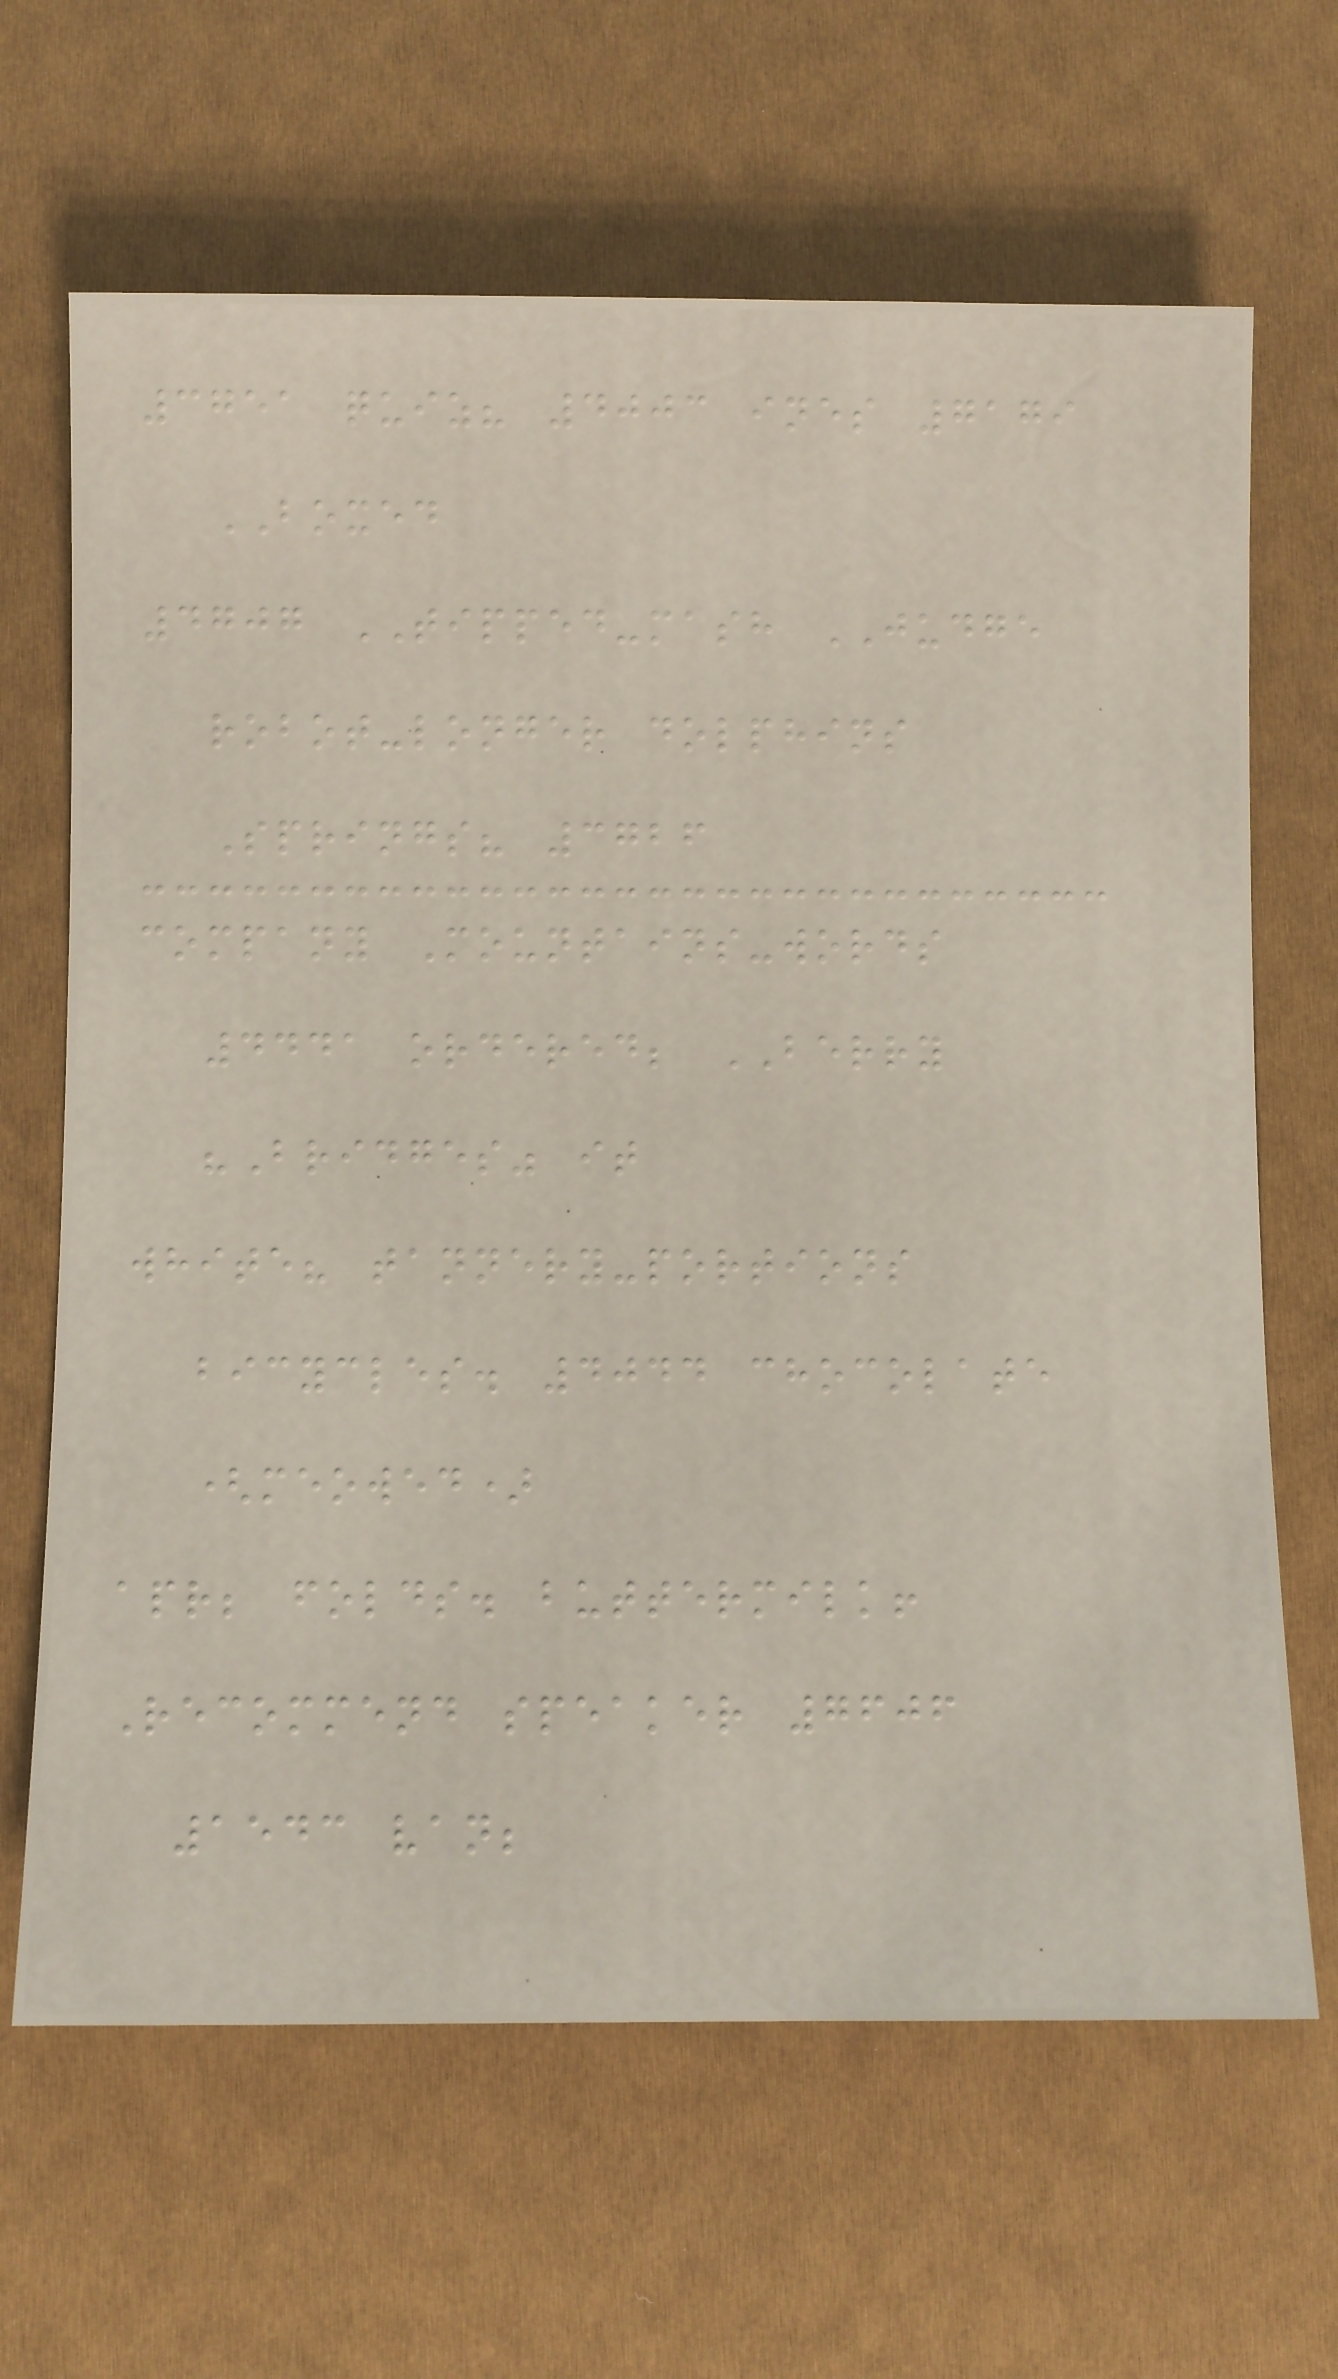3751 quiz? 4003 ines 7179
BOXED
4707 TIPPED-mash JUDGE
robot-longer dolphins
Springs? 3726
company Mountains-words
4441 ordered; BERRY
"Bridges" it
white? tannery-portions
bicycles. 4044 chocolate
(meowed)
apr; folds. buttermilk!
Recommend speaker 7606
1543 van;
